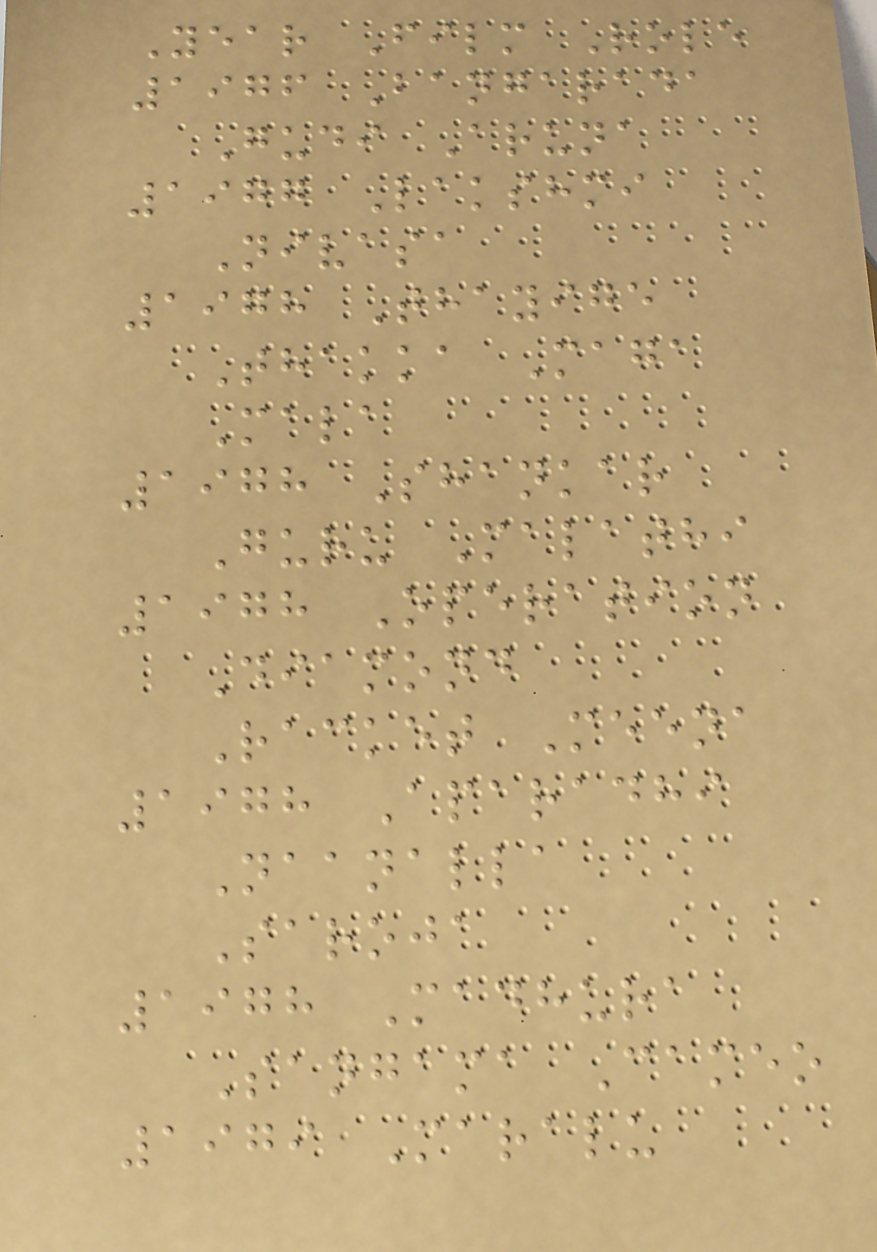Year Film Role
1976 Bangarada
Gudi Aruna
1977 Lakshmi
Nivasa
1978 Thayige
Thakka Maga
Mala
1978 Shankar
Guru Malathi
1978 Operation
Diamond
Racket Meena
1978 Aparadhi
Naanalla
Saroja
1978 Madhura
Sangama Cameo
1979 Maralu
